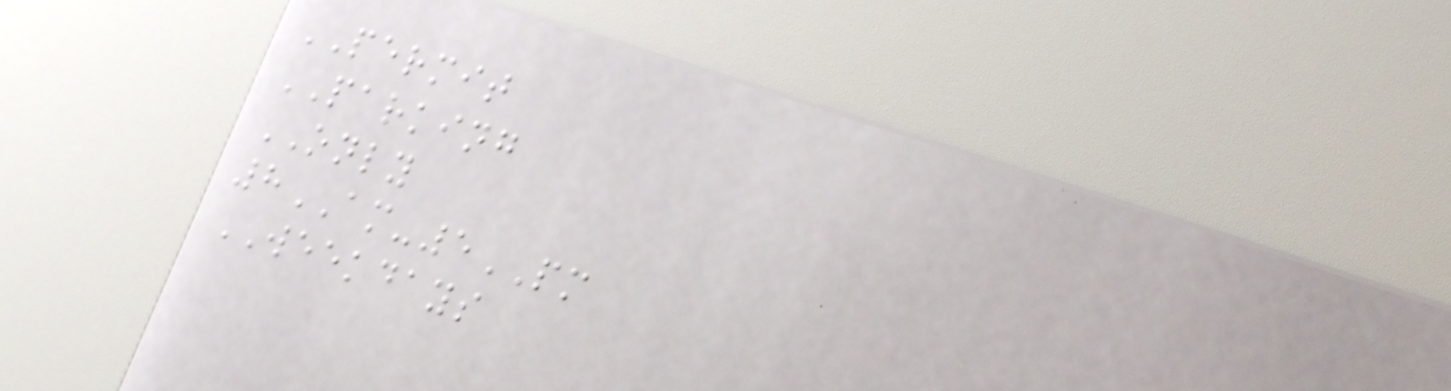PERMIT
PARKING
ONLY
8AM-5PM
WEEKDAYS
